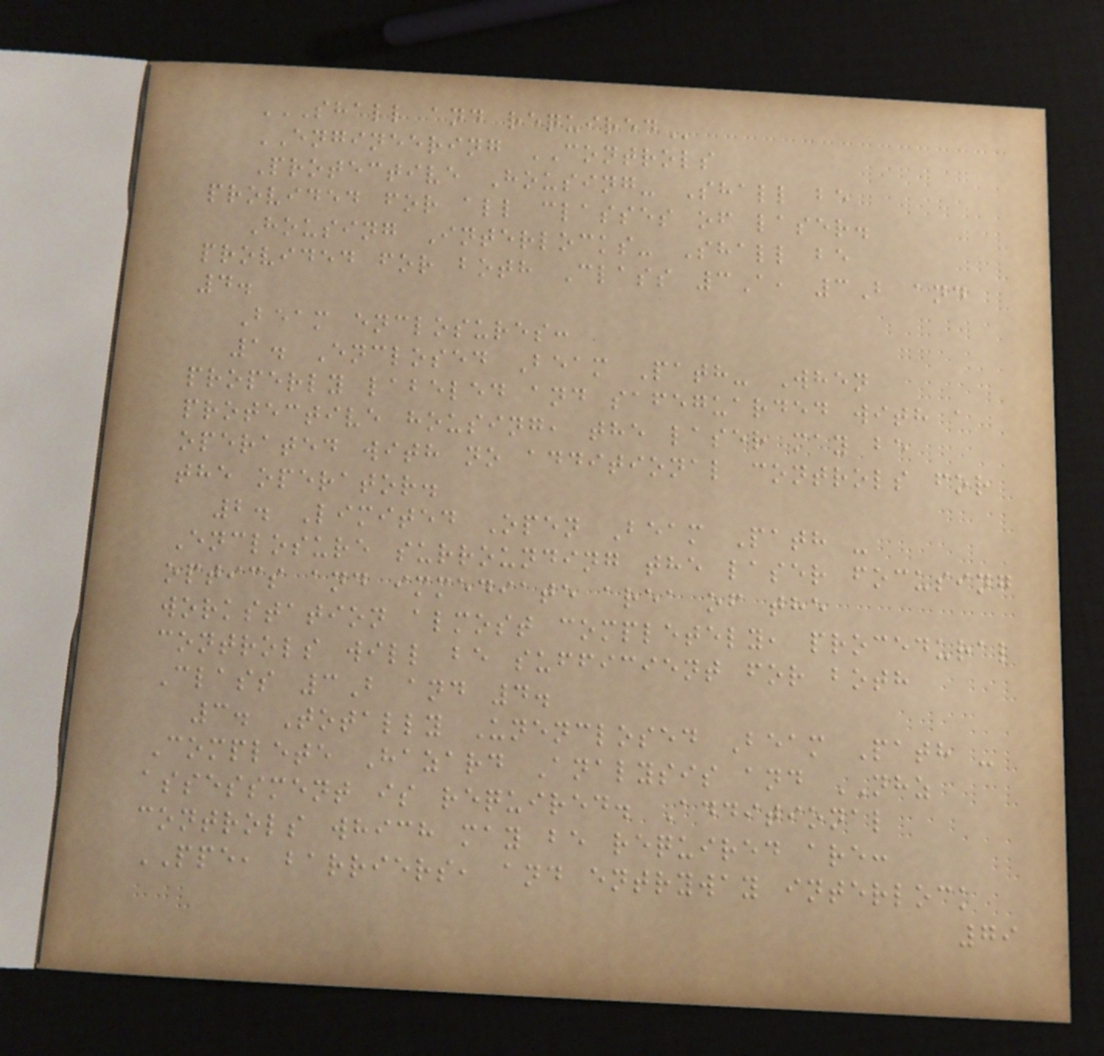SHALL AND REQUIRED
ENGINEERING CONTROLS
Protective Housing- Shall be
provided for all classes of laser.
Housing Interlocks- Shall be
provided for both Class 3A, 3B and
4.
Beam enclosures:
1. Enclosed Beam Path- When
properly labeled and safeguarded with a
protective housing, the laser may be
operated with no additional controls for
the operator.
2. Limited Open Beam Path -
Enclosure surrounding the laser focusing
optics and immediate area of the
workstation almost completely, procedural
controls will be sufficient for both
Class 3B and 4.
3. Totally Unenclosed Beam Path -
Complete Hazard Analysis and NHZ
assessment is required. Additional
controls which may be required are:
PPE, barriers, and entryway interlock
79
